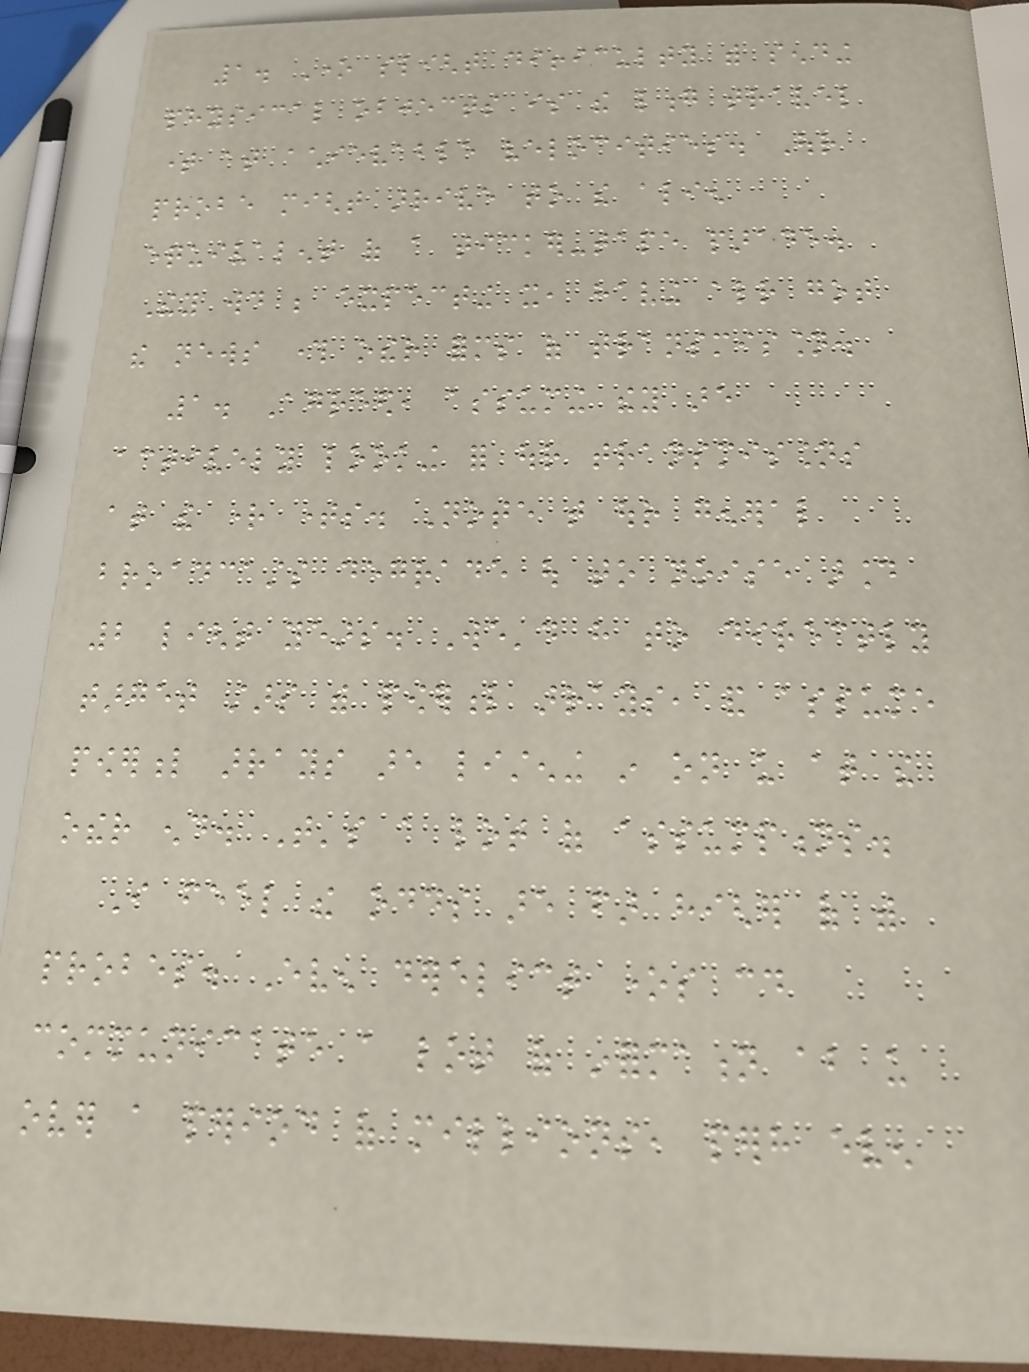1. One slight difficulty with sending
physical objects is the long travel
time at achievable velocities. Our
probe might arrive to the alien
equivalent of a ticker-tape parade.
They would be expecting it, having already got
the news through other forms of transmission.
1. Agreed, assuming they are
actively looking for our transmissions
at the right times. Note that our general
broadcasts degrade out to noise around
2 light years. We'd have to directly
target stars with powerful arrays, and assume
powerful arrays are listening in on us at the
other end. That's a lot of assumptions.
I feel the odds are far higher of with
probes. Even derelict ones could
communicate a lot of information about us
over a period of millions, perhaps even
